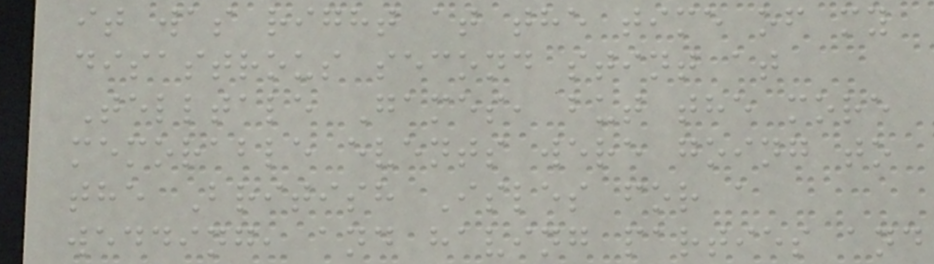it was right at the time of my
disastrous second stint at
Telltale Games, but the more
memorable events were going to
the British Isles for a
wedding, and having parties and
